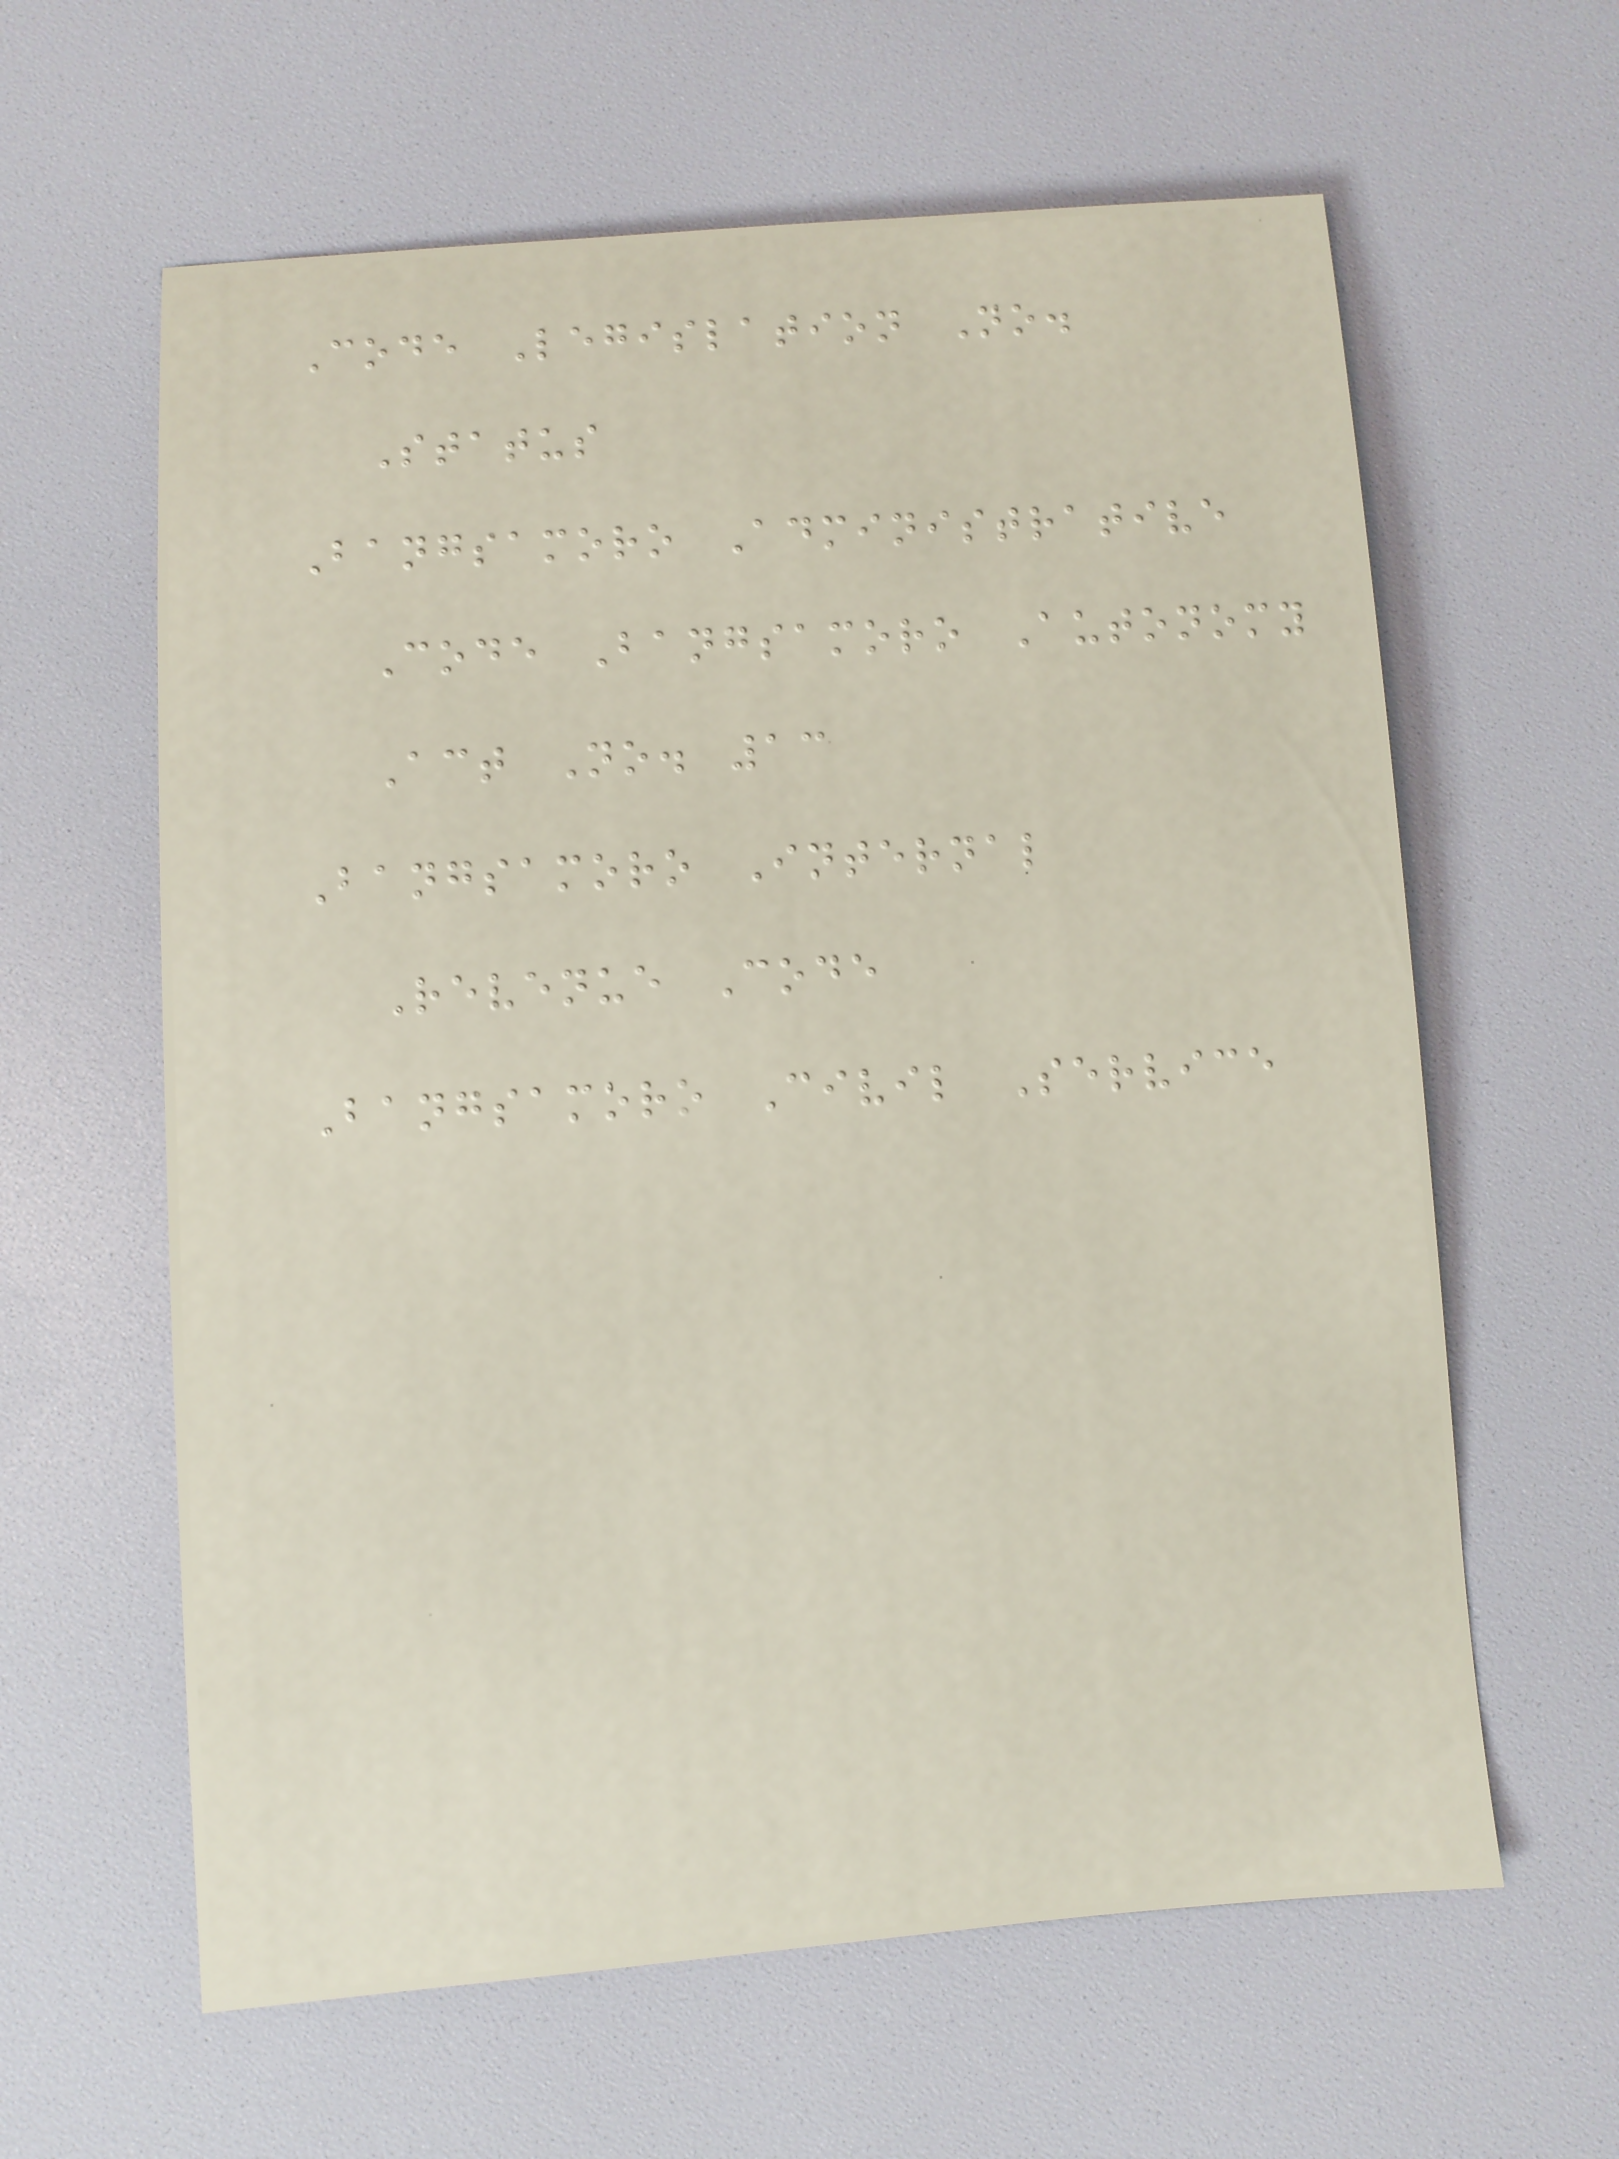Code Legislation No.
Status
Bangsamoro Administrative
Code Bangsamoro Autonomy
Act No. 13
Bangsamoro Internal
Revenue Code
Bangsamoro Civil Service
